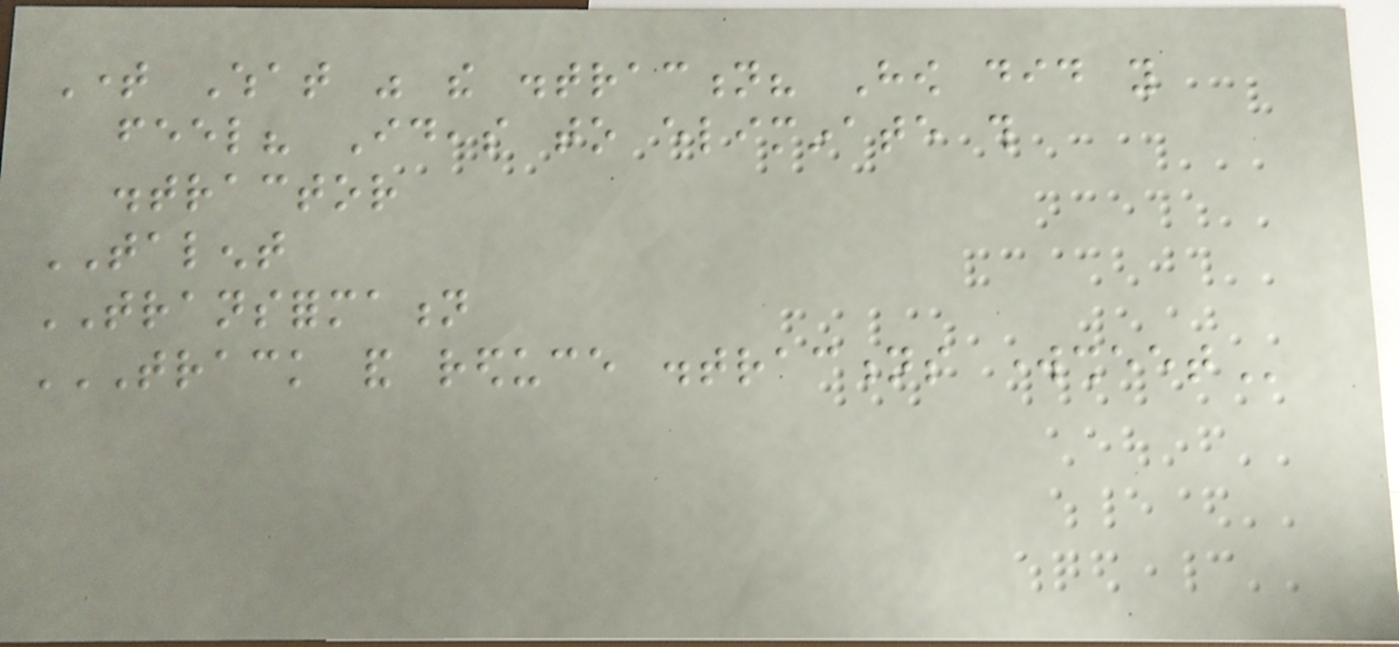Time What was the distraction? How did you
feel? Ideas to eliminate this
distractor
TALENT
TRANSFORMATION
TRACK AND REDUCE DISTRACTIONS WORKSHEET
